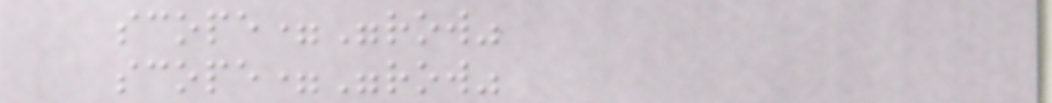scope="row"
scope="row"
